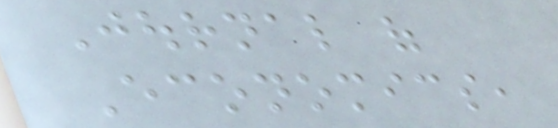Journal of
Economics,
